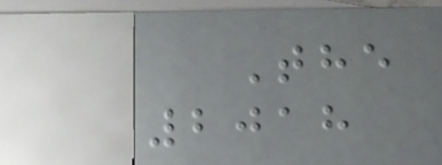The
2018
